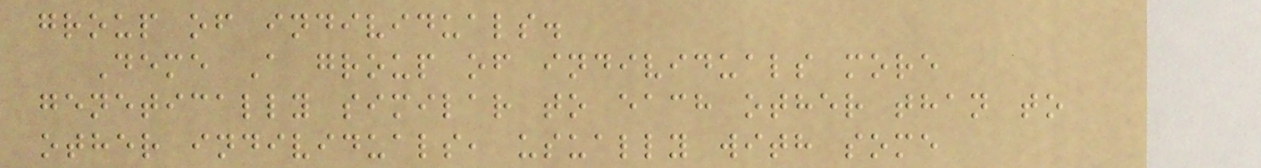group of individuals.
Deme A group of individuals more
genetically similar to each other than to
other individuals, usually with some
